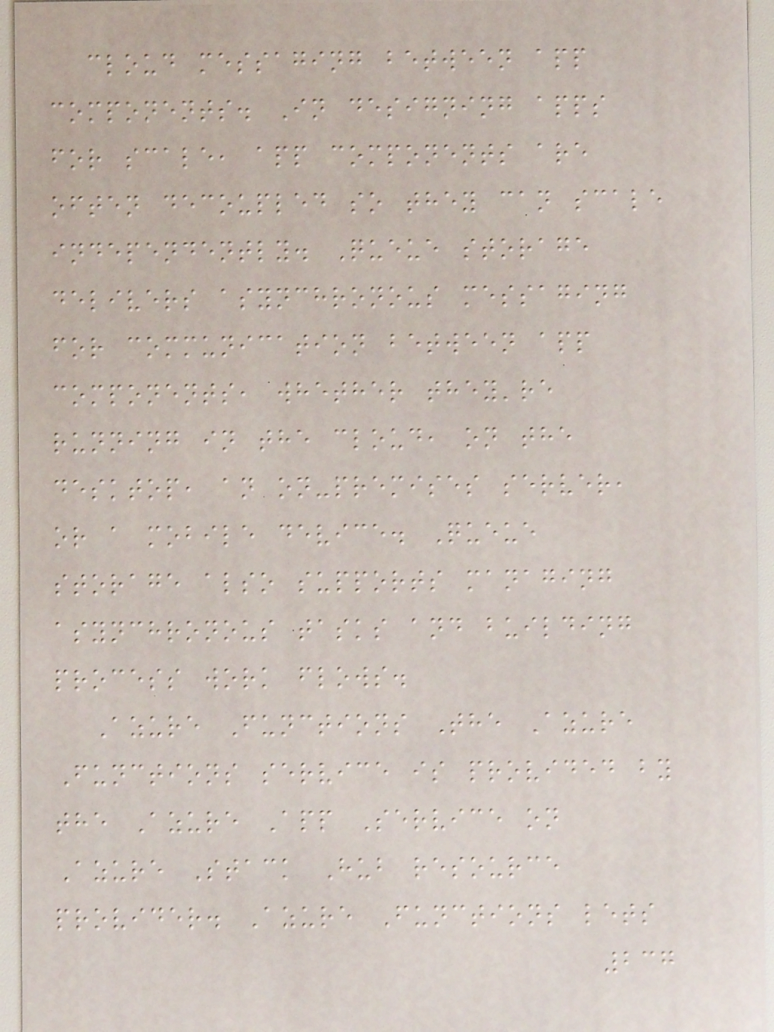cloud messaging between app
components. In designing apps
for scale, app components are
often decoupled so they can scale
independently. Queue storage
delivers asynchronous messaging
for communication between app
components, whether they're
running in the cloud, on the
desktop, an on-premises server,
or a mobile device. Queue
storage also supports managing
asynchronous tasks and building
process work flows.
Azure Functions The Azure
Functions service is provided by
the Azure App Service on
Azure Stack Hub resource
provider. Azure Functions lets
237
